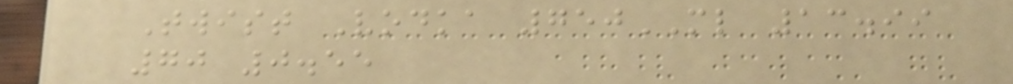Twist Vodka 750ML 13.99
70 0.55
